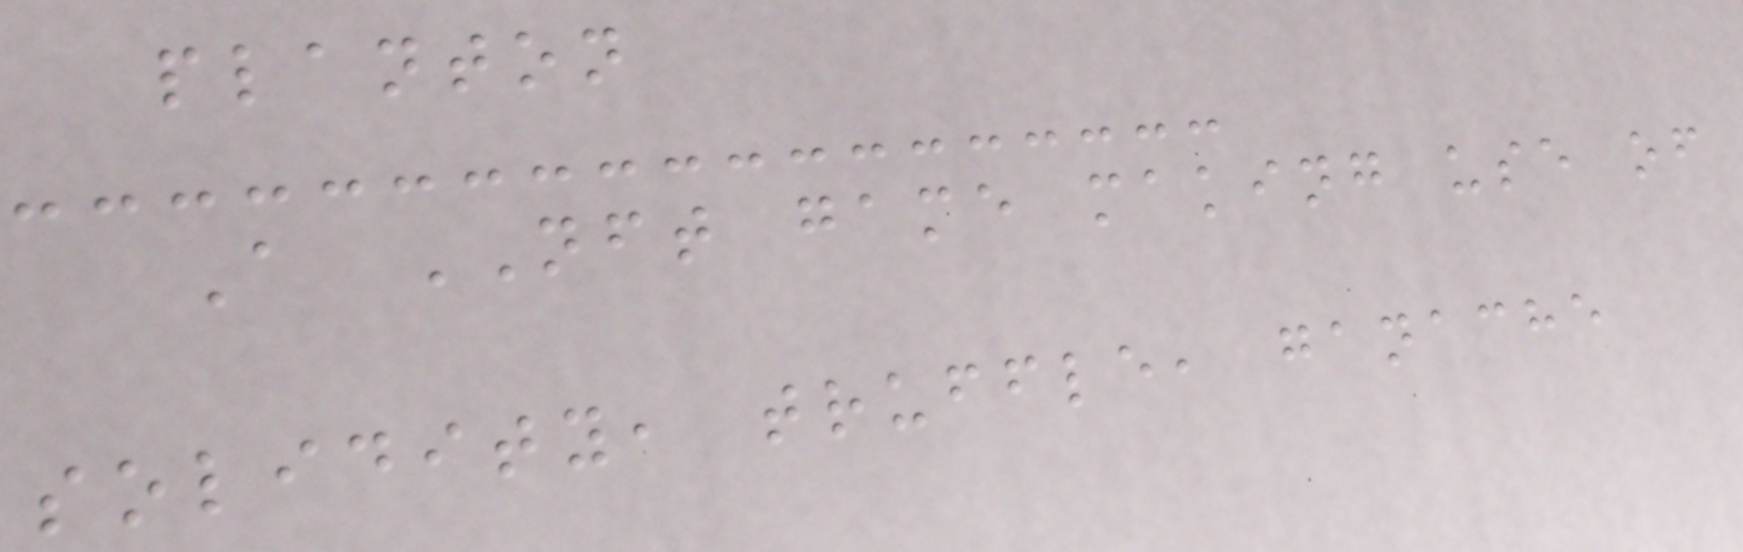planton
A NFT game making use of
solidity, truffle, ganache
